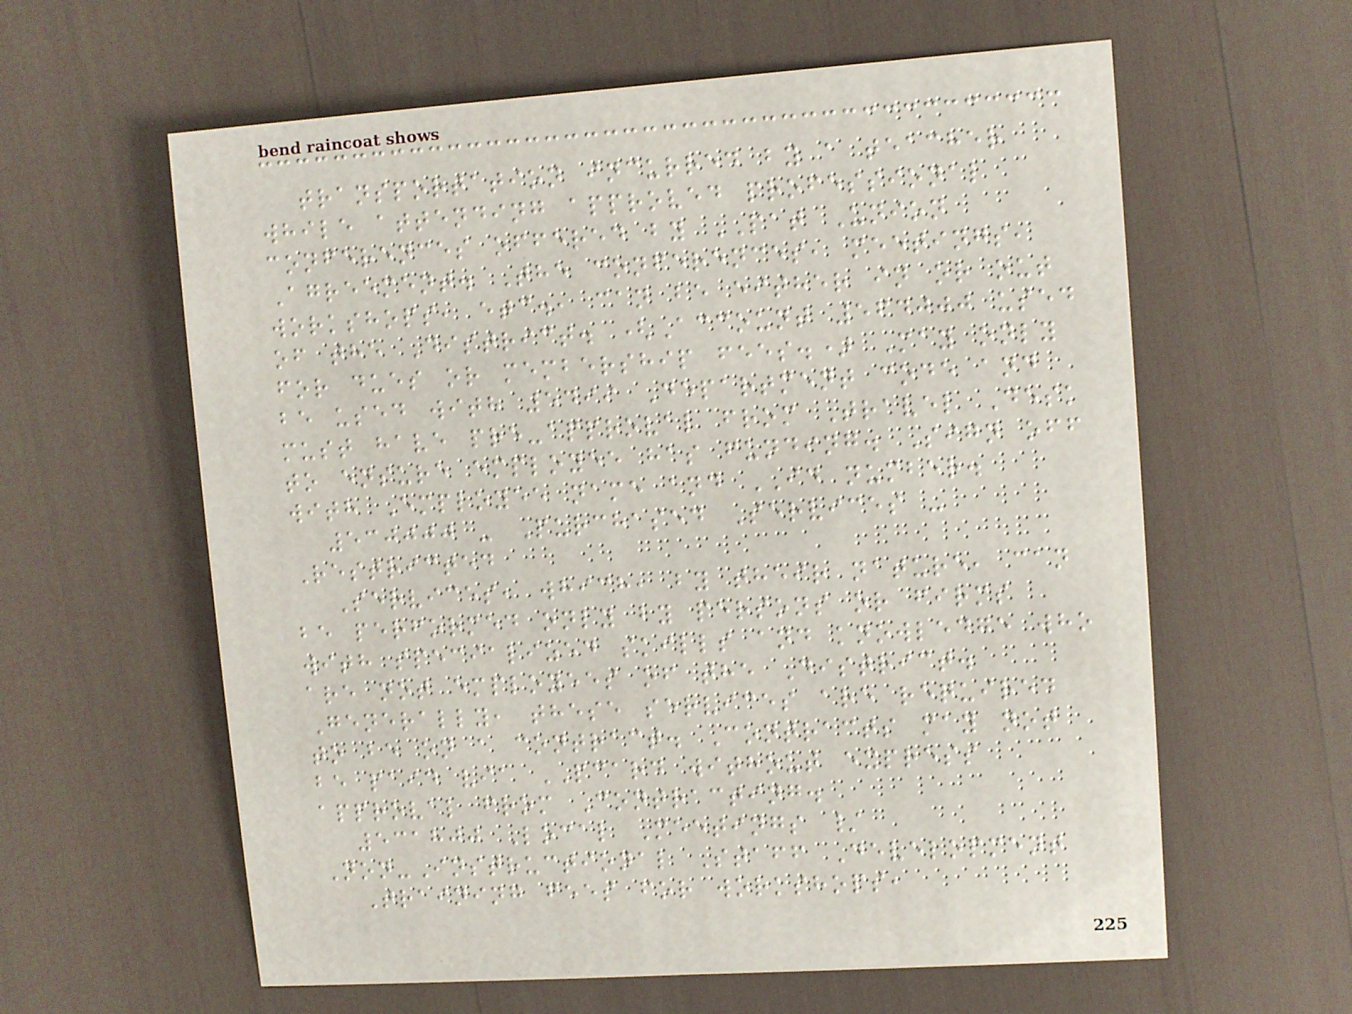transportation incurred by a teacher
while attending approved professional
conferences offered by PAT Union
Agreement. The conferences, meetings,
workshops, etc., can be either in or out
of the District. (Account 564000 used
for dues or membership fees.) May only
be used with 5499 Department code and
must have pre-approval from Travel Desk
to ensure employee has funding. Sign off
with Employee name and ID number.
530000 - Purchased Services -
Restricted
Services, which, by their nature, can
be performed only by persons or firms
with specialized skills and knowledge who
are not employees of the District.
Generally, these services are required
to be on a contract. Contracts may not
be paid via PCARD without express
approval from Contracting.
531800 Local Meetings /
Non-Instructional Staff Development
Training fees for workshops,
